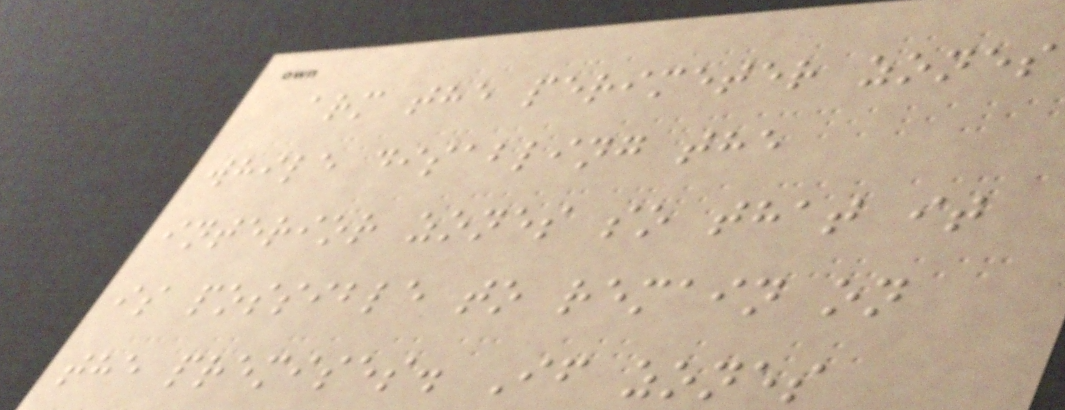arm the perimeter zones
while disabling the
interior zones so that it
is possible to remain on
the premises. If zones
